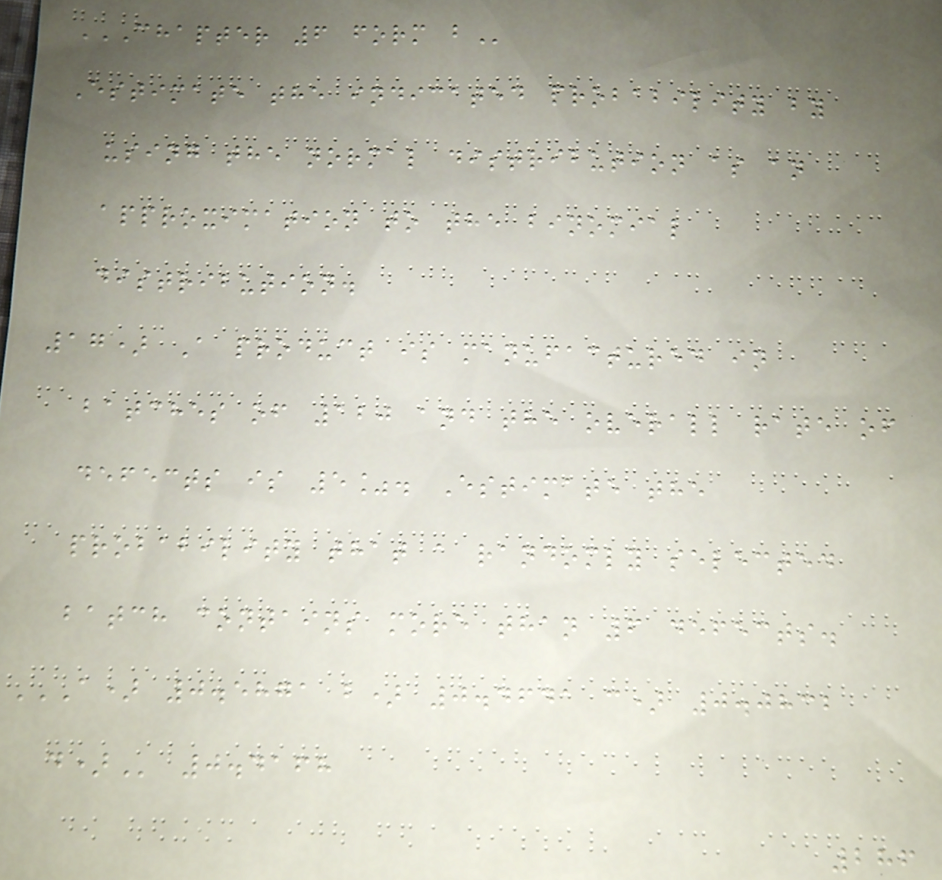CHAPTER 6 FORM B
Estimate the indicated probability by
using the normal distribution as an
approximation to the binomial
distribution.
17) A product is manufactured in
batches of 120 and the overall rate of
defects is 5%. Estimate the
probability that a randomly selected
batch contains more than 6 defects.
A) 0.5871 B) 0.4641 C) 0.0832
D) 0.4168
286
